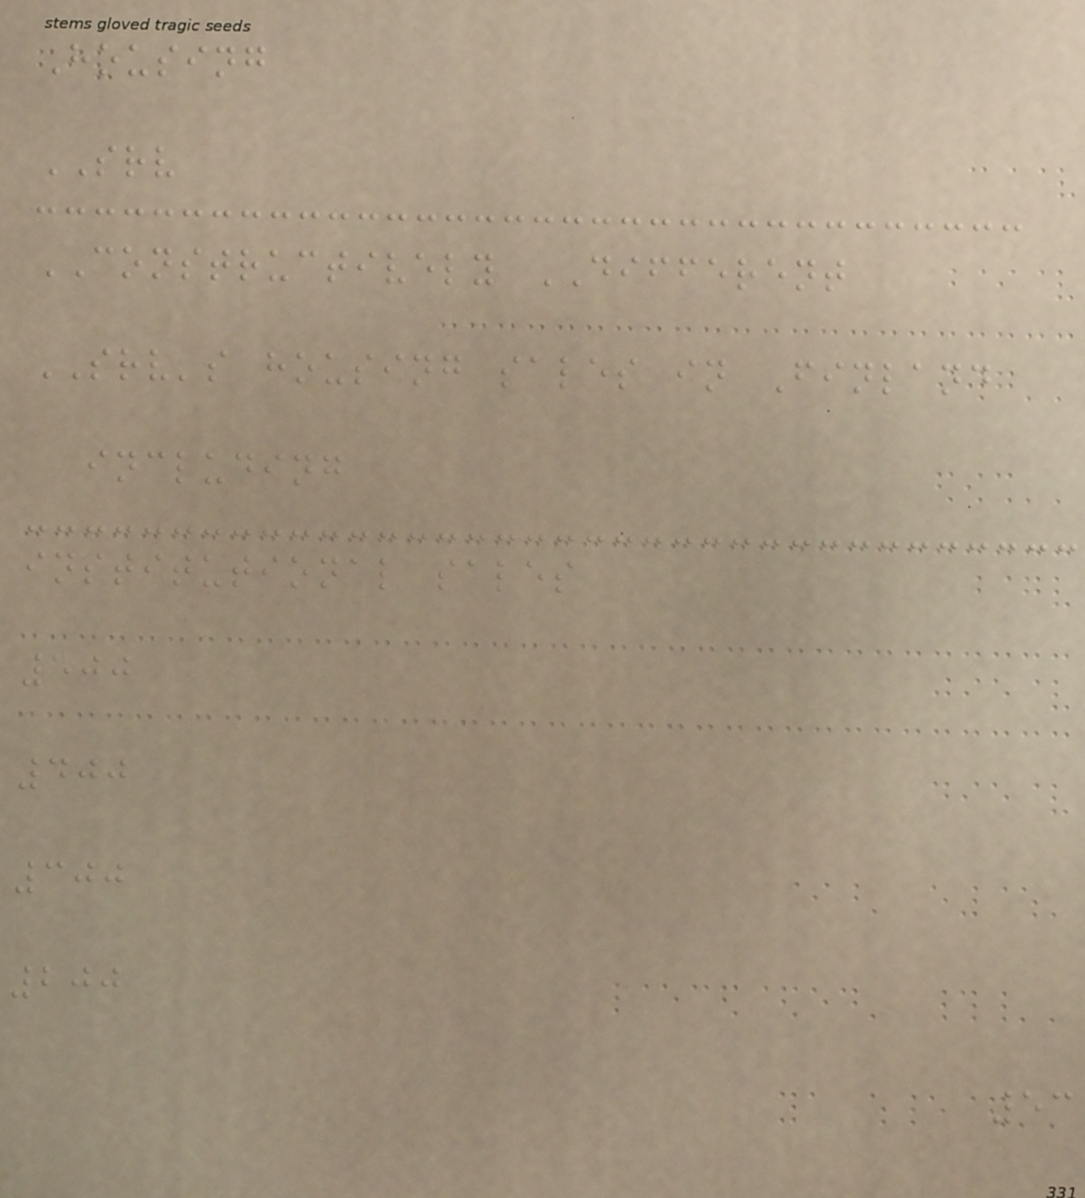Housing
SRV
CONSTRUCTIVELY DIFFERENT
SRV's housing sales in Finland
including
institutional sales
500
400
300
200
53
